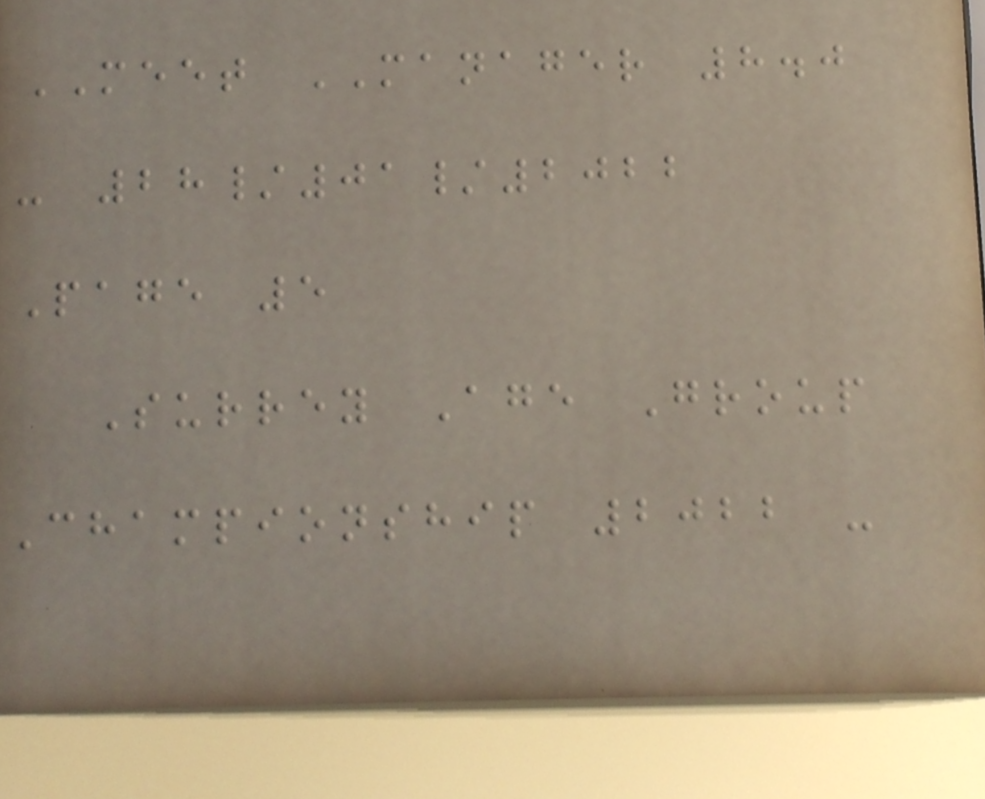MEET MANAGER 8.0
- 28/01/2022
Page 5
Surrey Age Group
Championship 2022 -
